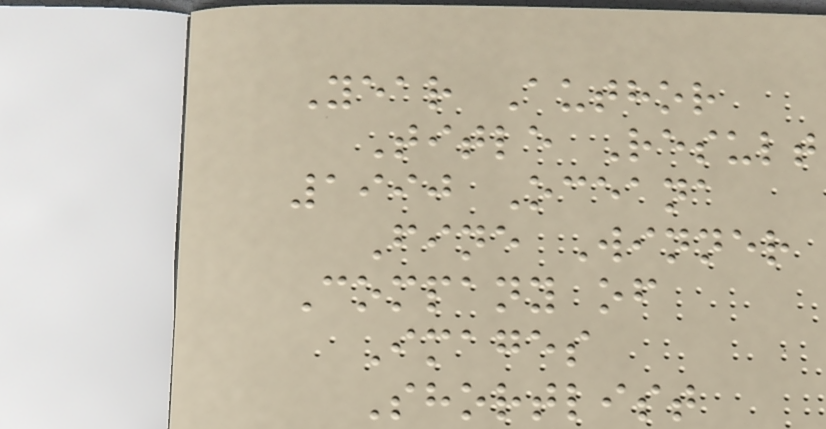Year Author
Title Result
1990 Oceana
Fine Winner
Company of
Images
Shortlist
